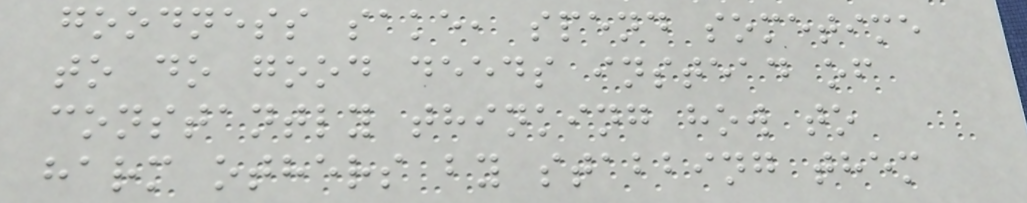goodness sake, spend sometime
to do good deeds instead of
constantly thinking how to
harm others by stabbing them
